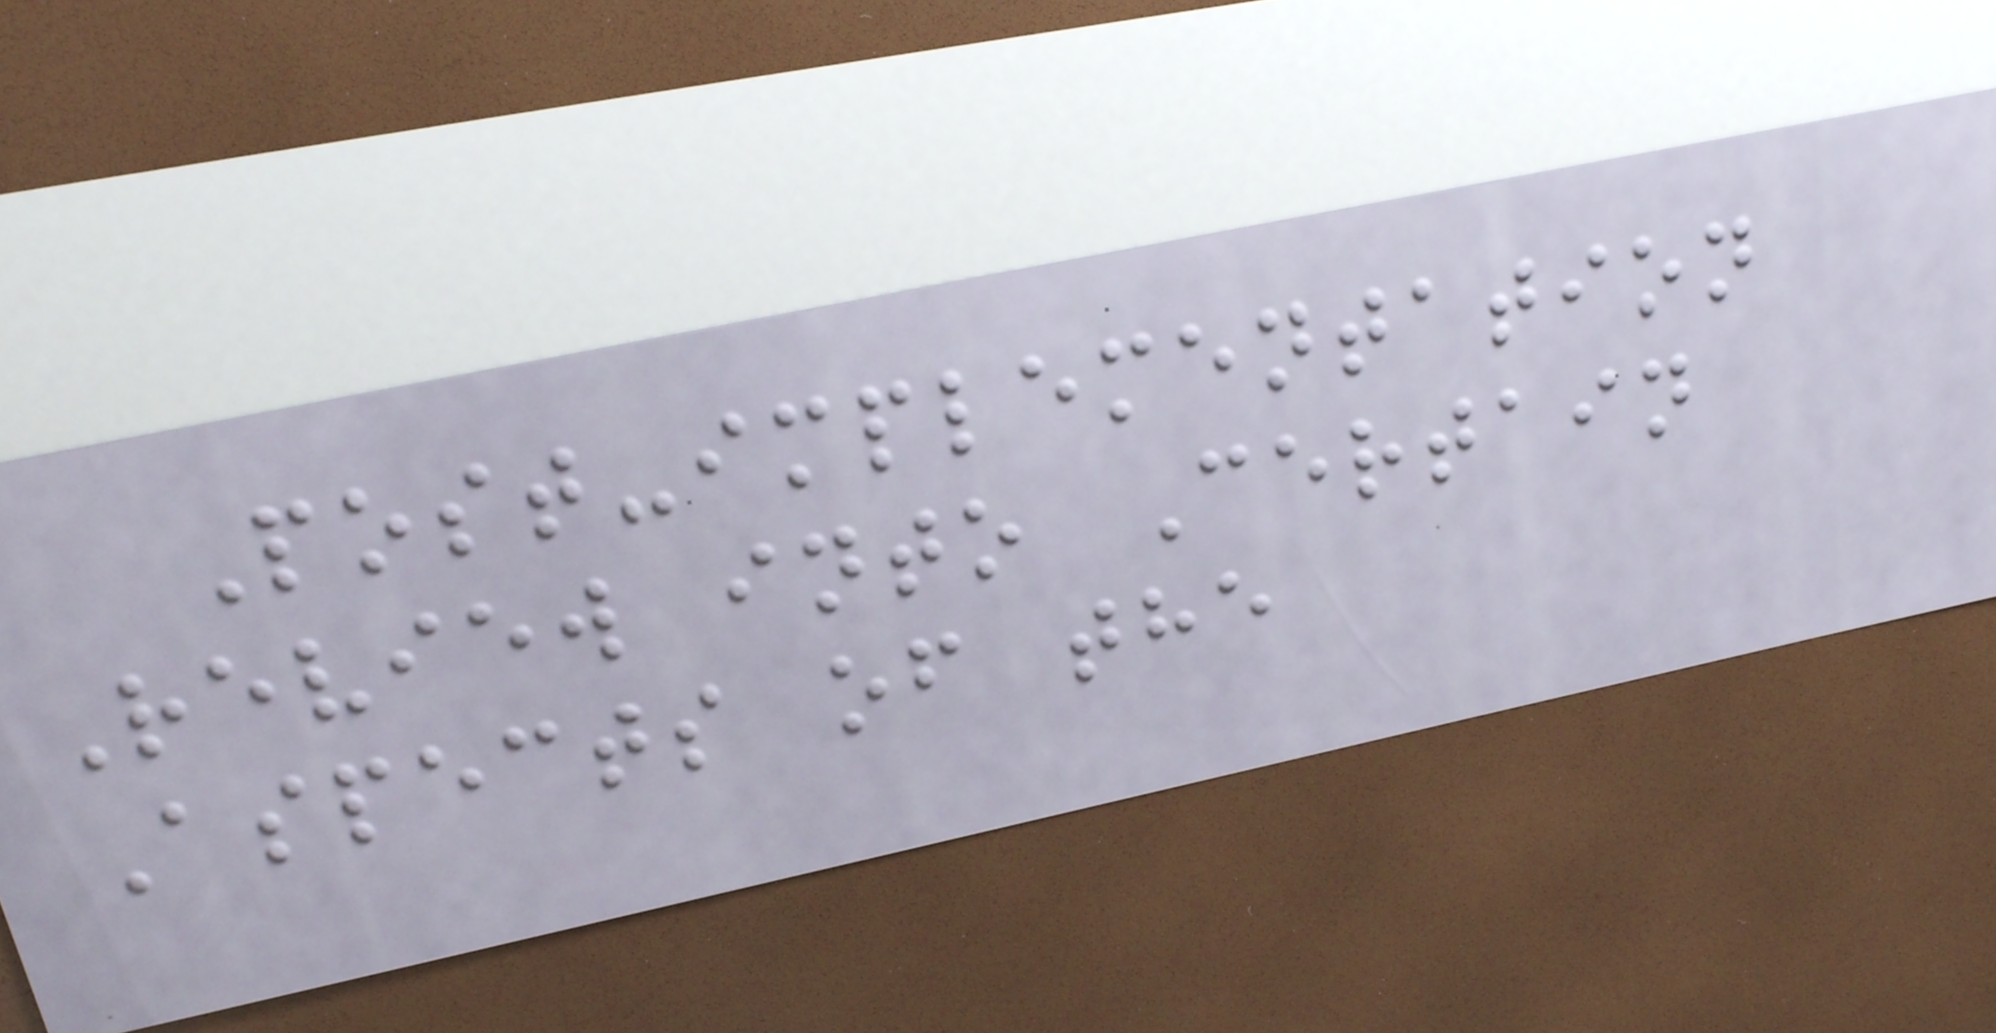Post-implementation
Review into Certain
Aspects of the
